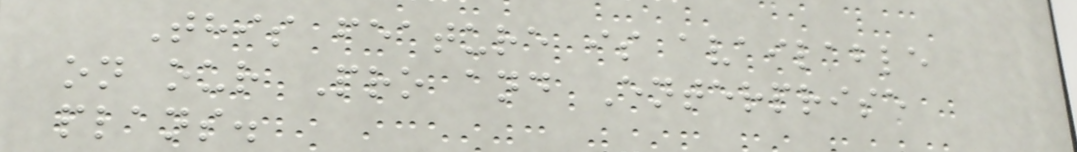This feature is available
on our Pro and Enterprise
plans.
